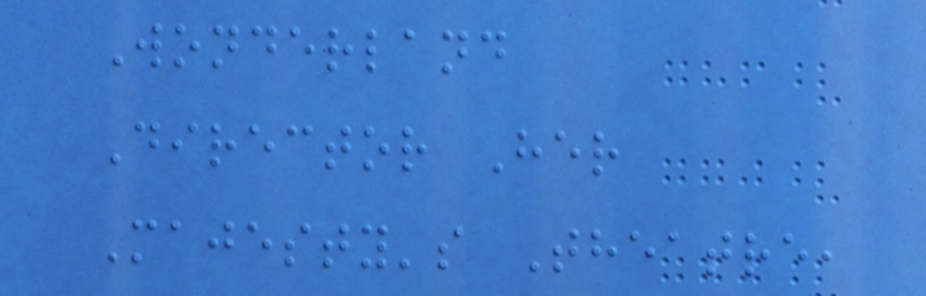Wonderland
Director Her
Majesty's Theatre,
